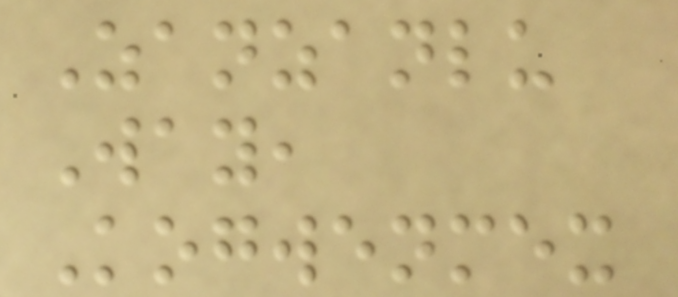Zanzanlu
Way,
Kogwenmex
